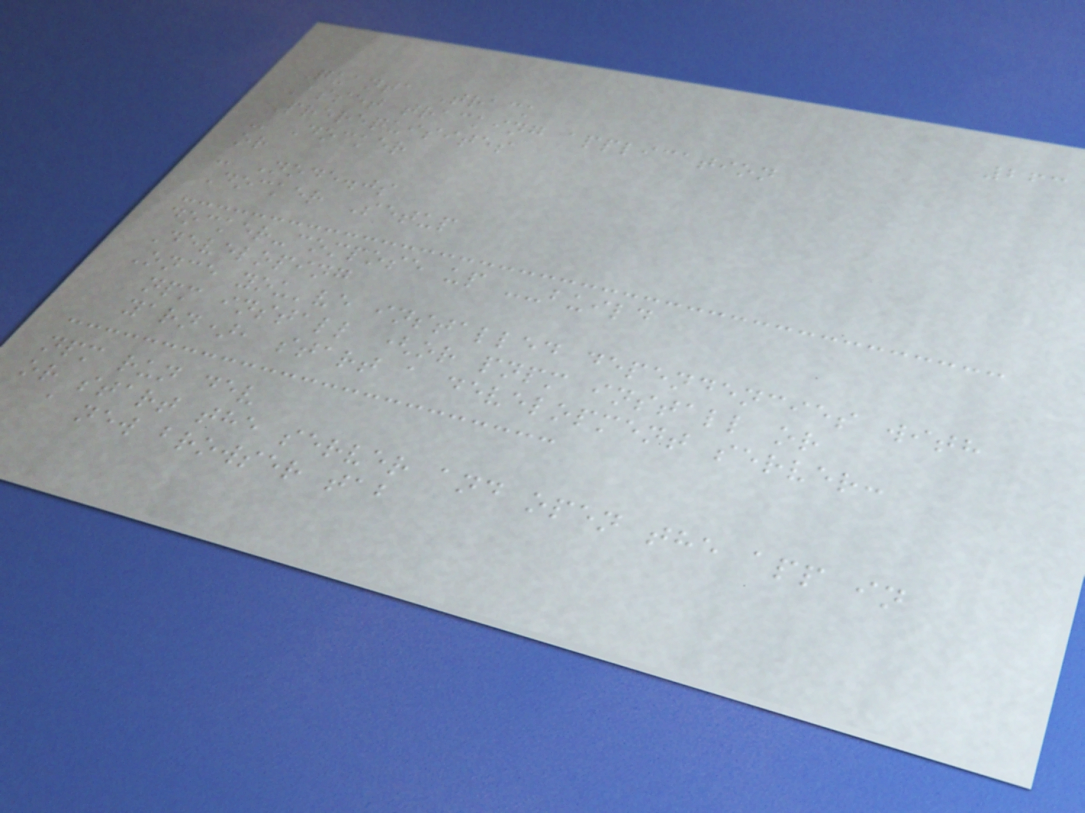263
Quanta Track
Asset tracking application
Prerequisites
- Docker
or
- Node.js
Docker Setup
docker-compose up --build
Developing
Once you've installed dependencies with
npm install (or pnpm install or
yarn), start a development server:
npm run dev
or start the server and open the app in
a new browser tab
